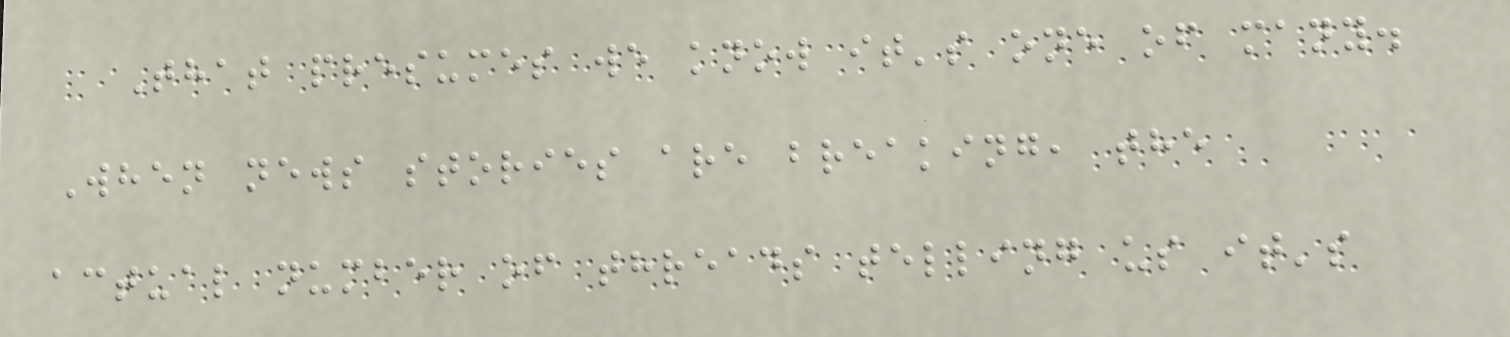That presumes we know it's one of many.
When news stories are breaking, the
actual number of threads telling us it's
